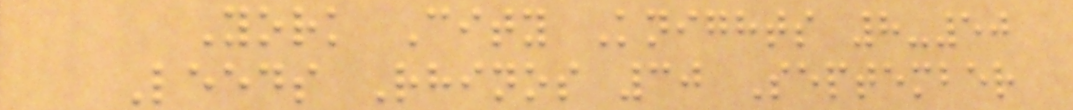York City Knights 8-50
Leeds Rhinos 30 September
